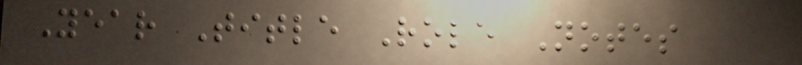Year Title Role Notes
